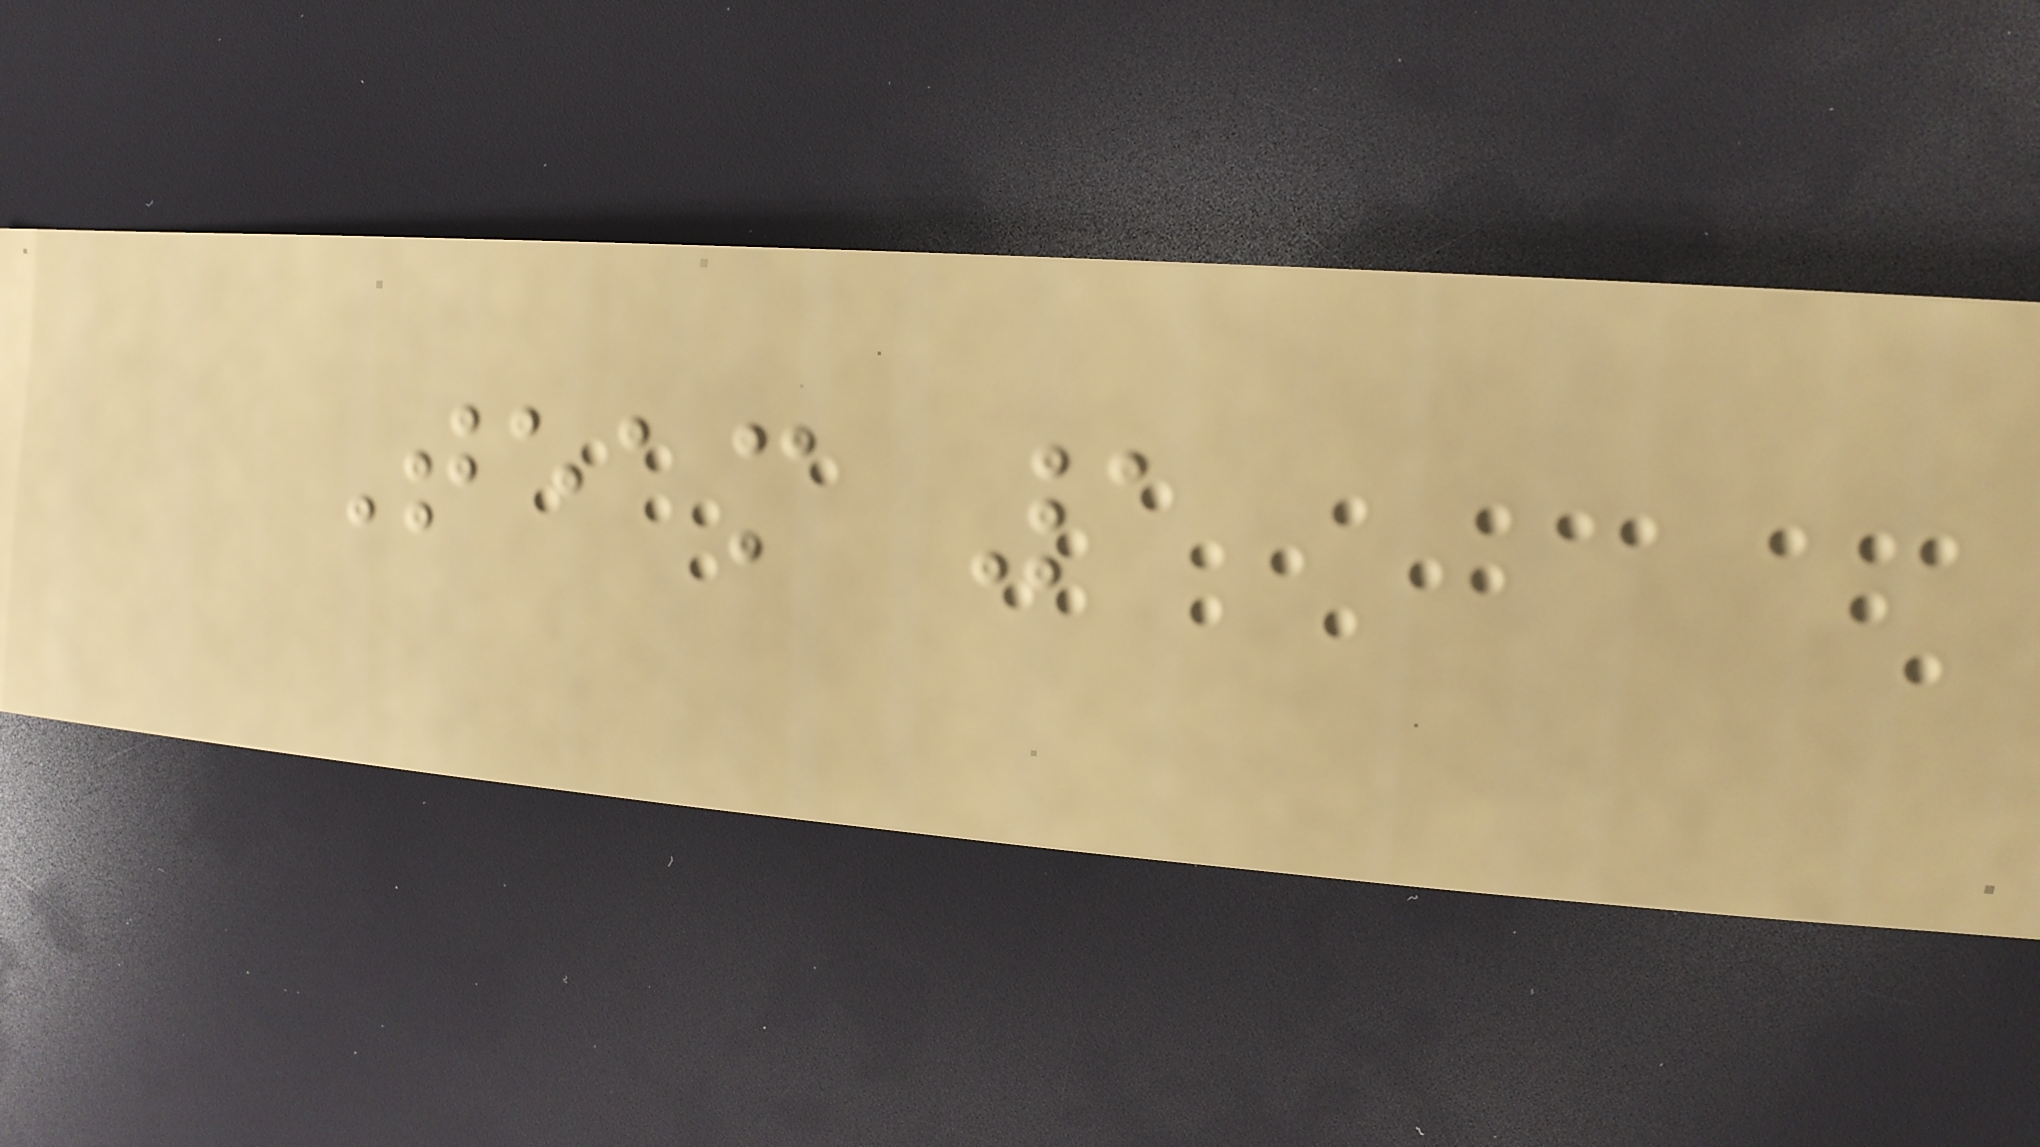Team 1
